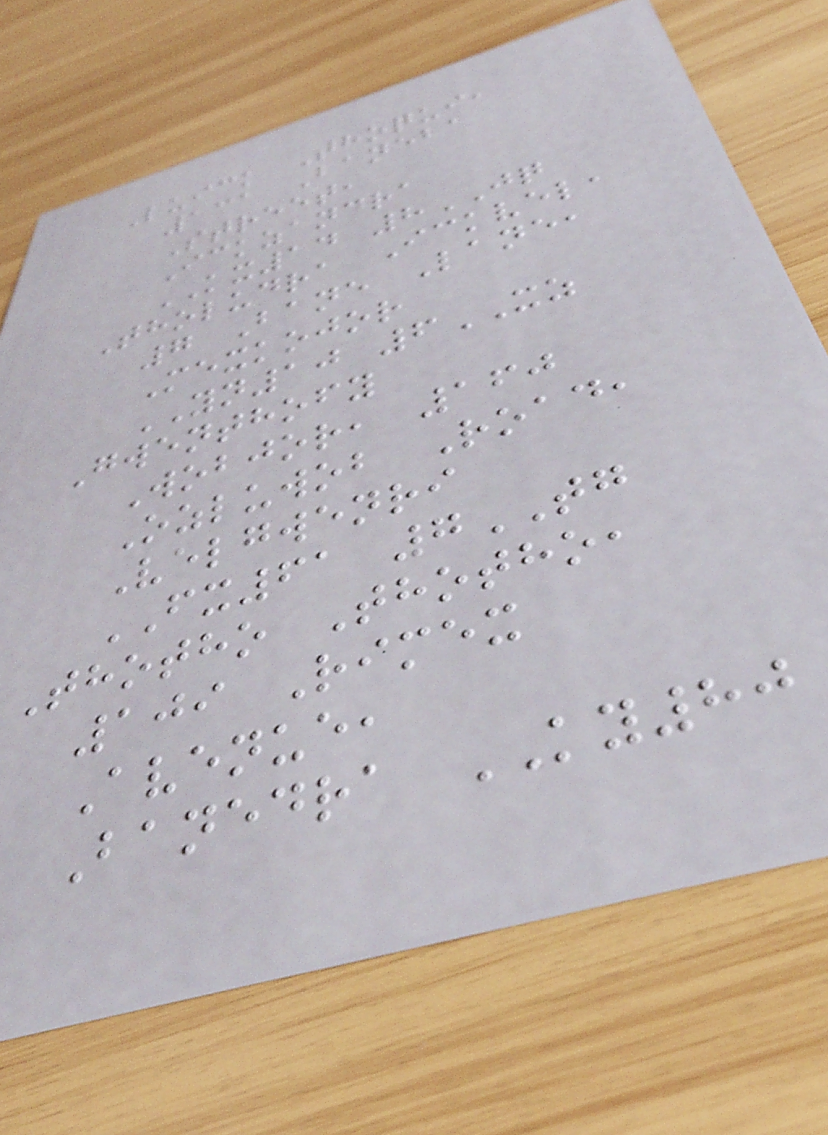Luick Thoqui,
131 Baneba
Street,
Ickzandra
KX14 8JQ
Tholudra Ickvel,
7 Bane Lane,
Mexkojor
YN10 6XZ
Gwenthofy
Wobjor, 160
Ozluwob Road,
Velgwenri
FX61 7TG
Thotho Thotho,
109 Rimex
Avenue,
Banedra KY80
